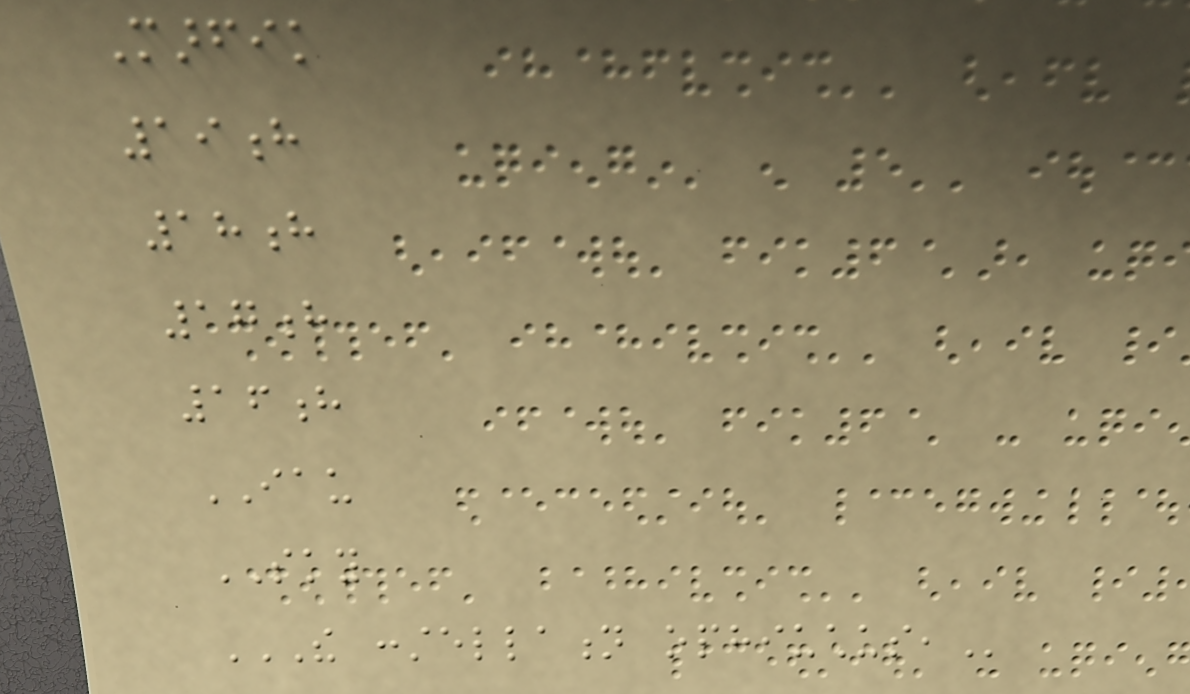Marfik
19h
18h
17h
16h
IAU
SKY
THE CONSTELLATION OPHIUCHUS,
